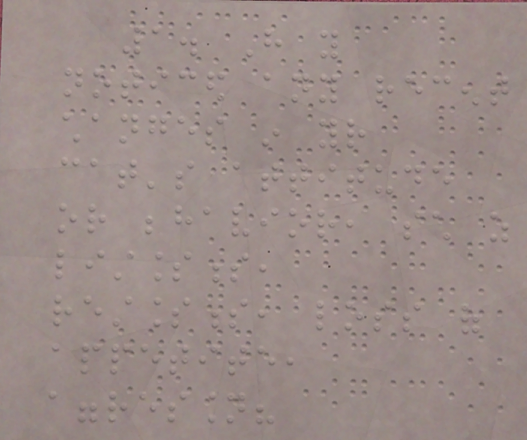1. Have you
noticed any recent
changes in your
cat's attitude
or behavior, such as
listlessness,
restlessness, loss of
appetite,
aggression?
